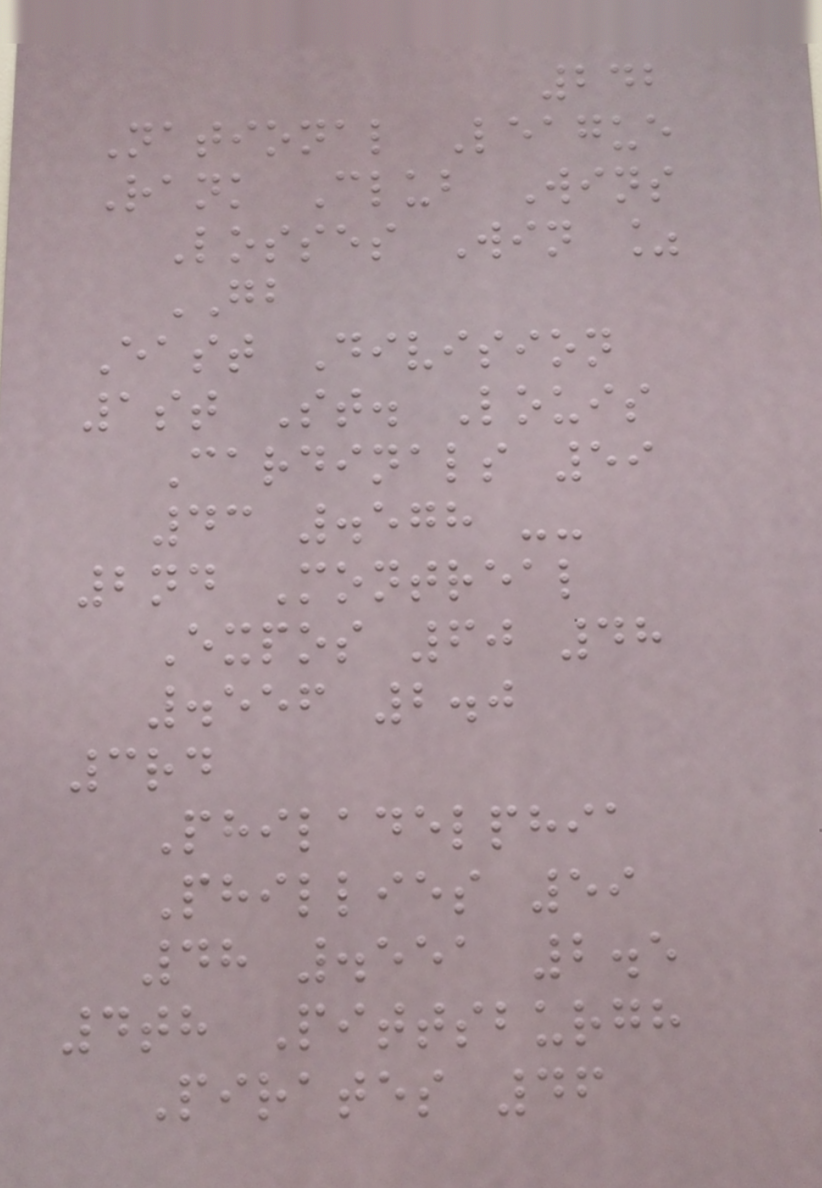242
National League
Rank Club Wins
Losses Win %
GB
East Division
1st St. Louis
Cardinals 59
43 .578 --
2nd Montreal
Expos 60 48
.556 2.0
3rd
Philadelphia
Phillies 59
48 .551 2.5
4th Pittsburgh
Pirates 46
